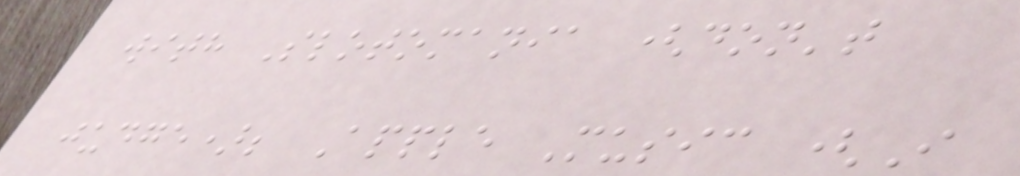with Slotomania (don't
judge); Apple Music (I
